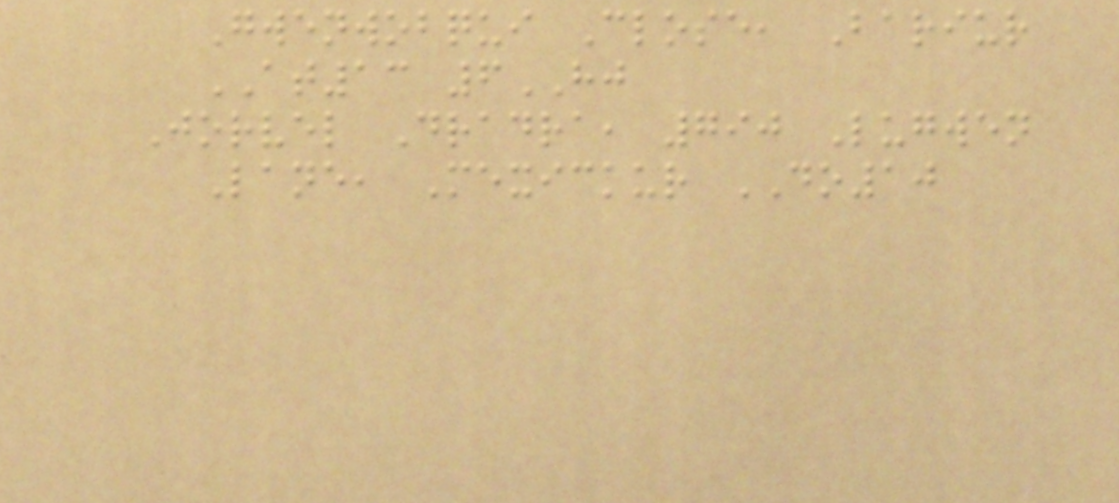Gwenwobqui Close, Bariur
AT13 6HJ
Jorvel Dradra, 790 Lugwen
Lane, Mexickur DO10
